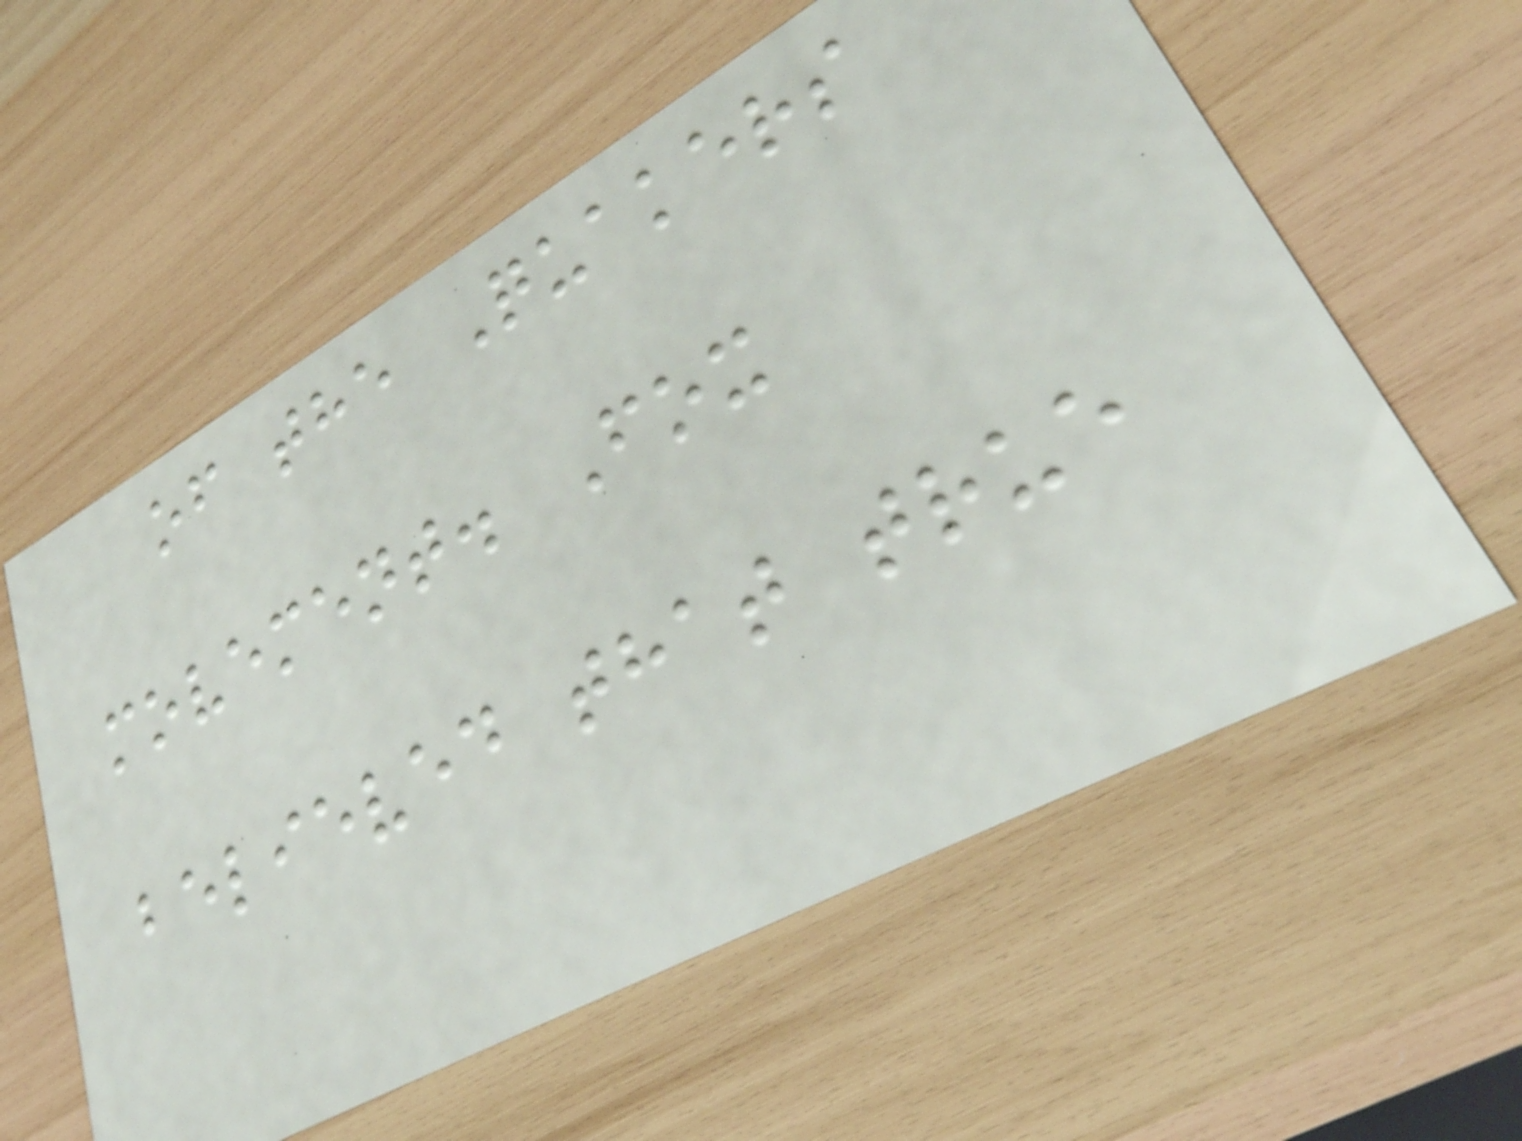of the Quakers
movement. Fox
believed that true
